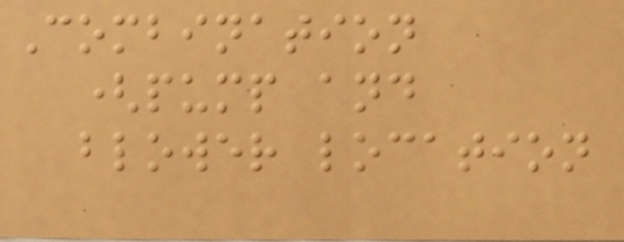Combination
(pump and
blower location
